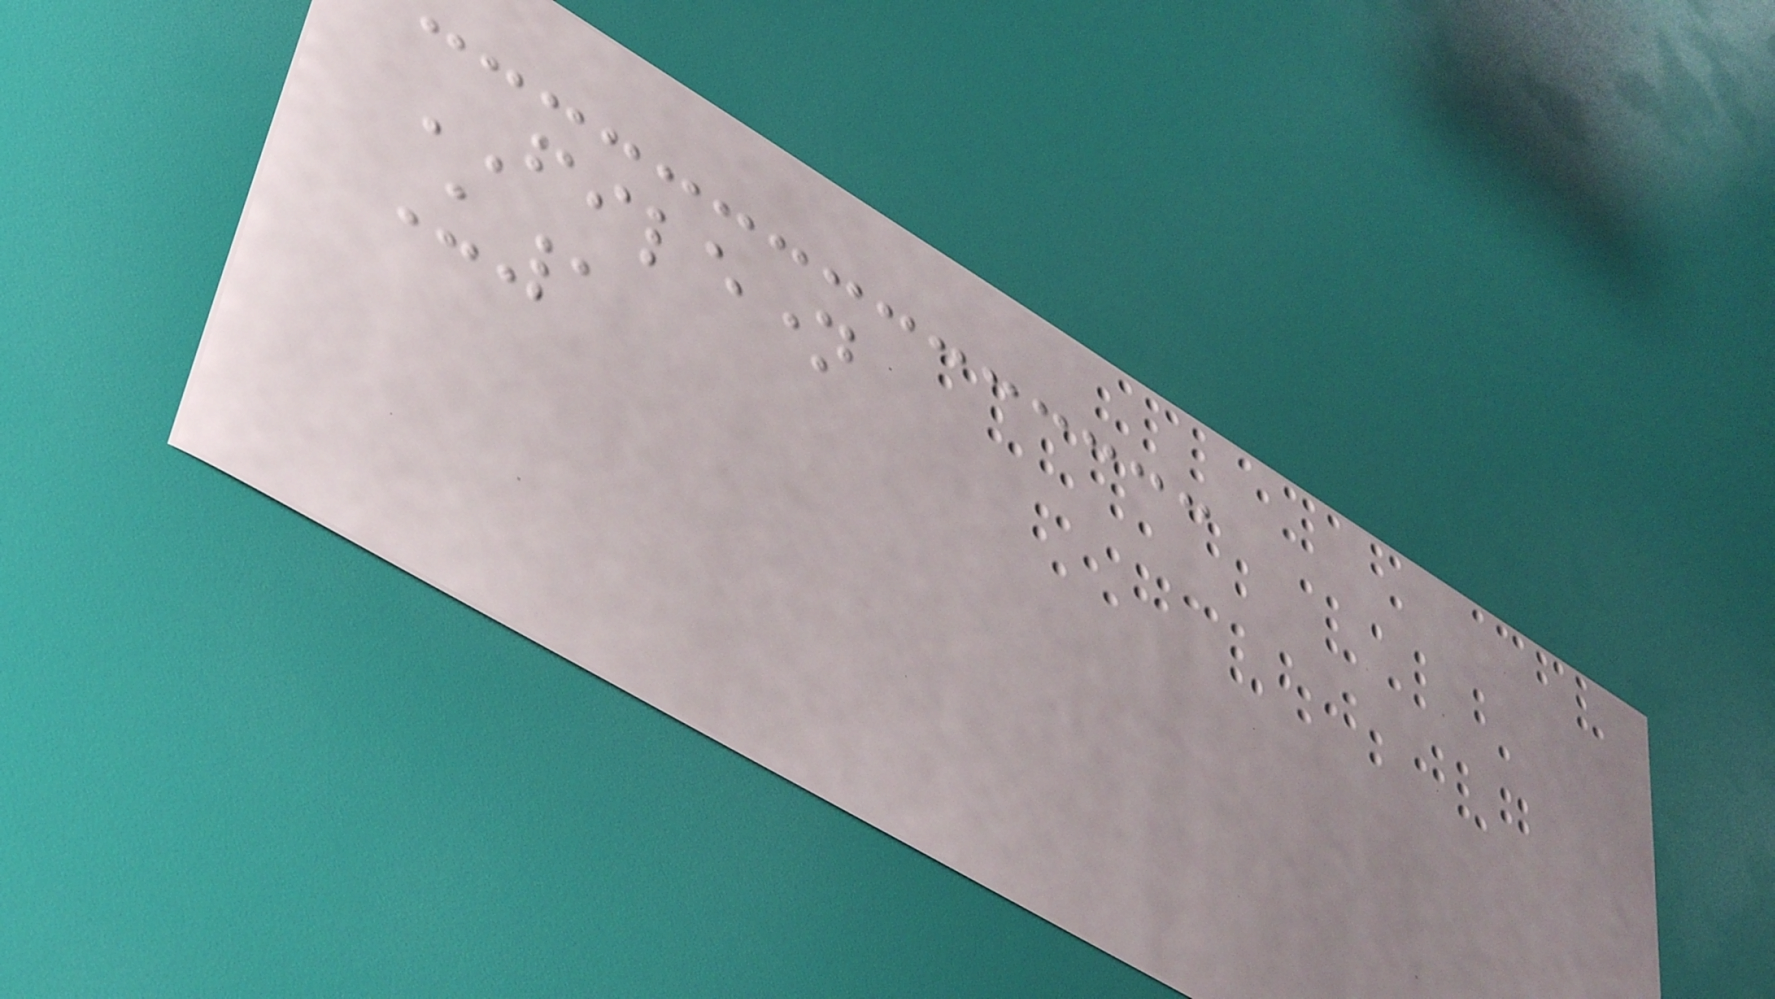FILENAME
U1
